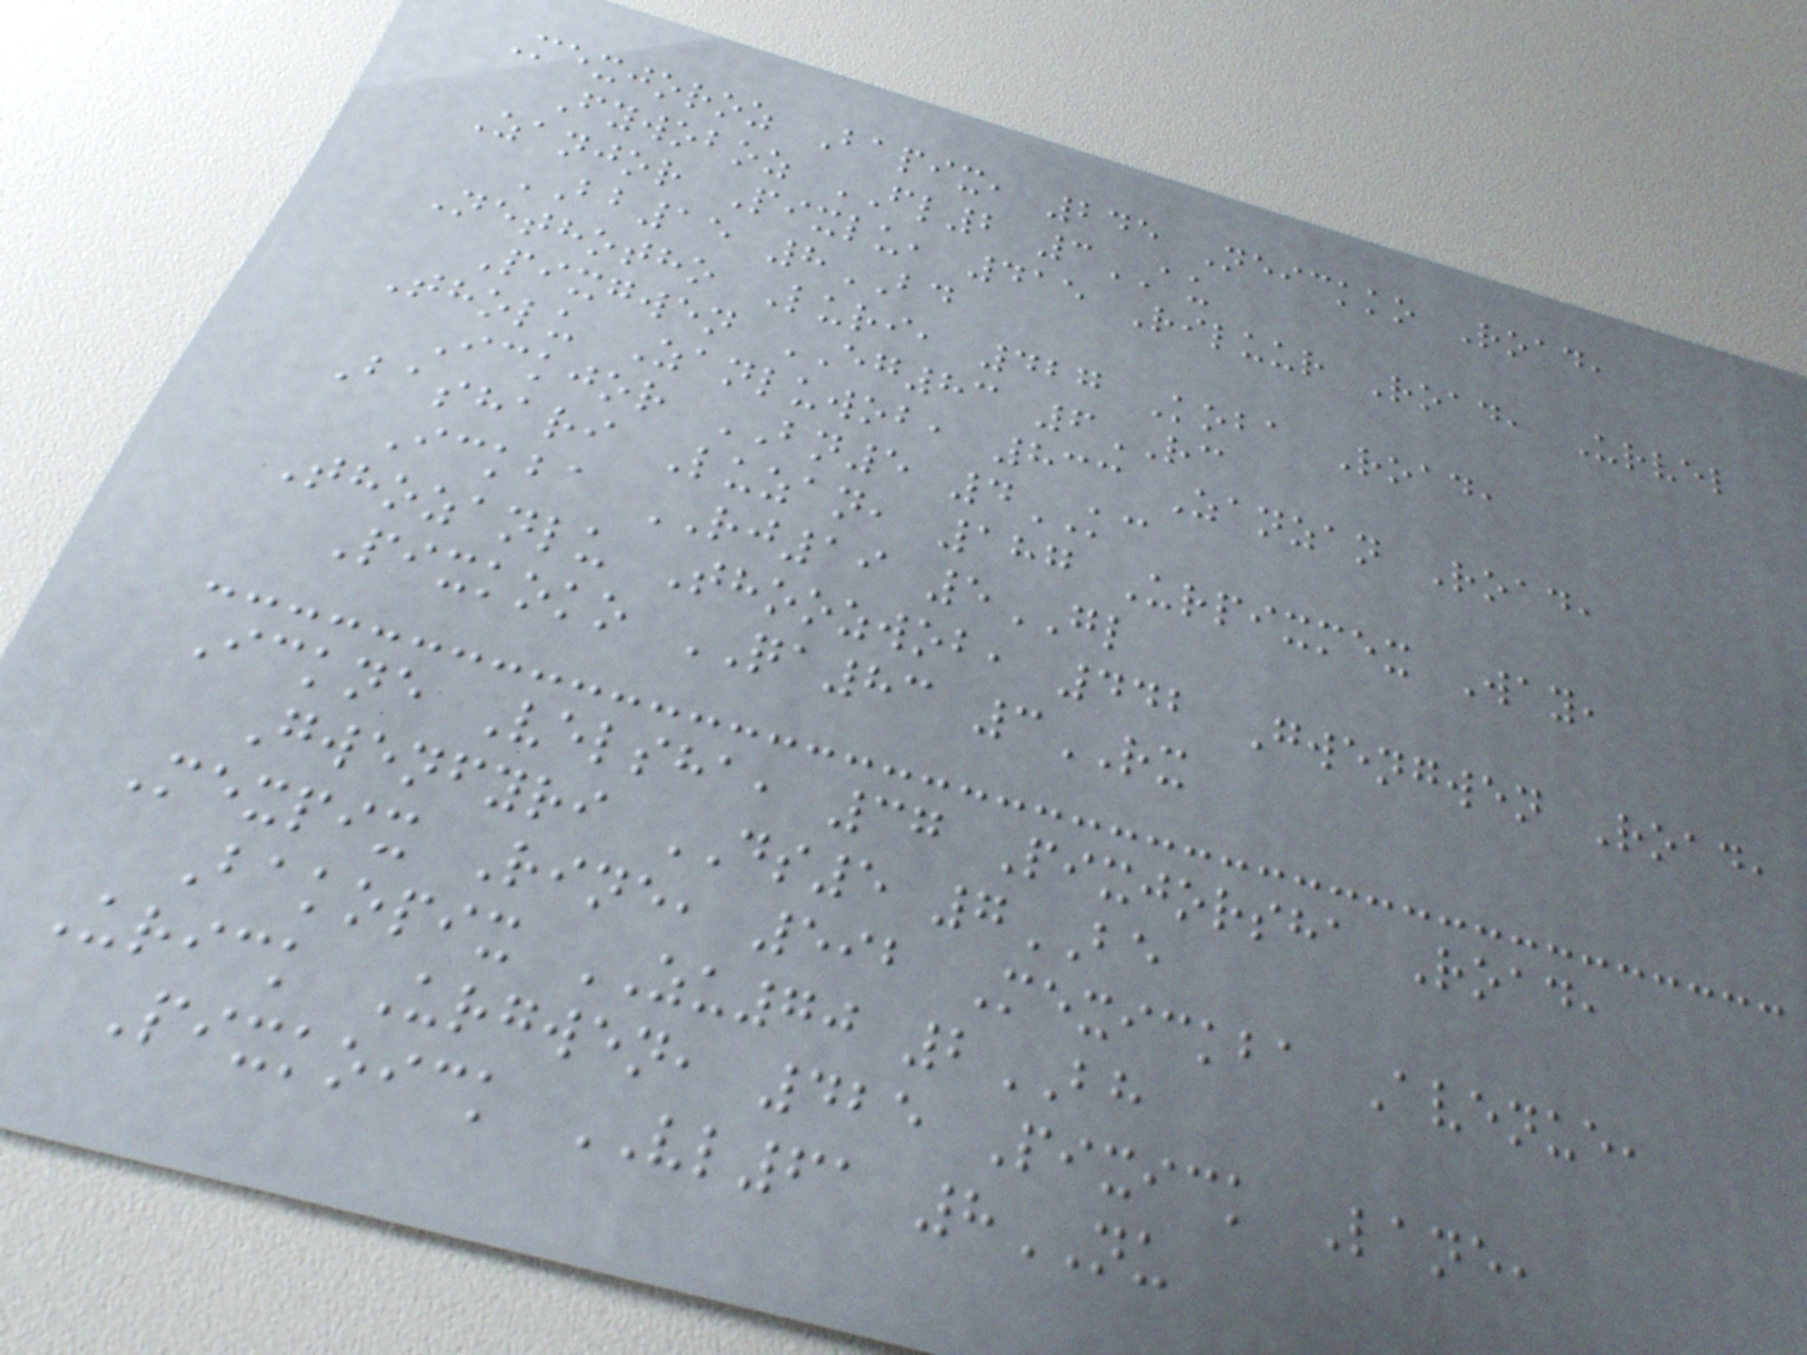Mexjoroz Bapix, 245 Neickko Road,
Fywoboz FL2 3AU
Zanjor Pixlu, 415 Riluur Road, Urvel
BB15 8BD
Nethotho Luri, 427 Koba Road,
Pixgwen EG83 6RC
Tholu Zanluwob, 833 Zanzan Road,
Ickjor BN5 4KC
Bashari Luzan, 187 Urpixmex Way,
Ickba RJ19 5GL
Thozanlu Thoozwob, 442 Gwengwen Road,
Pixkoko QA83 3RX
Ickne Velsha, 37 Pixjorsha Road,
Gwenfyri DS5 7BE
Mexpix Rine, 592 Mexickba Avenue,
Bakopix ZU70 2BH
Urick Urgwen, 425 Pixick Lane,
Pixkoick VL61 8NU
